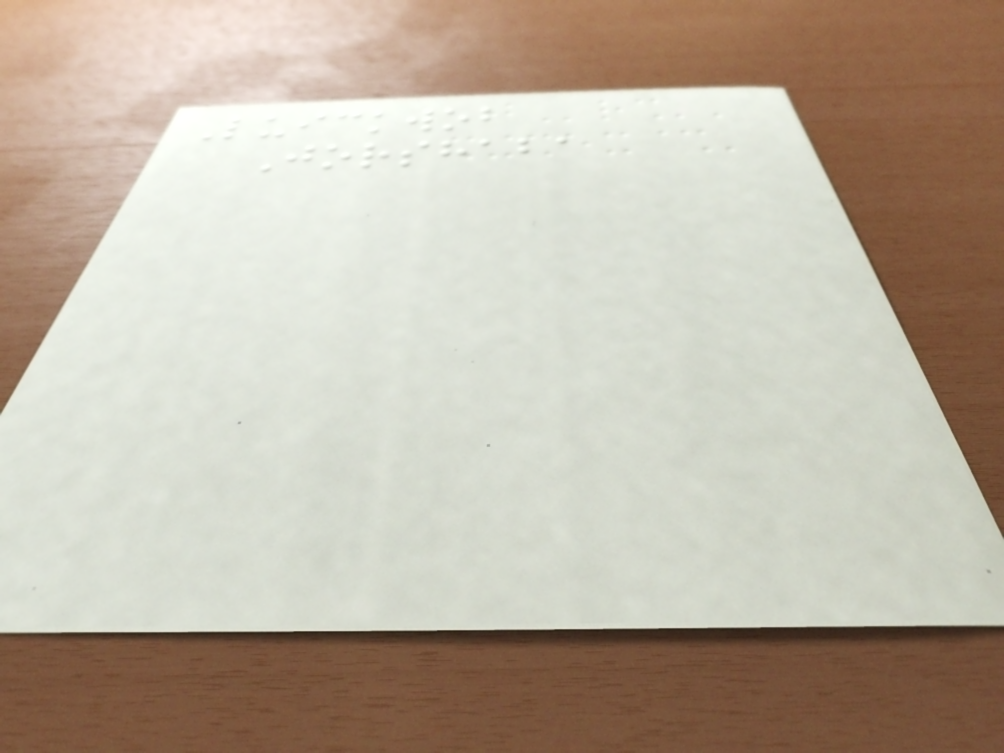Luickwob
Jorshaba
